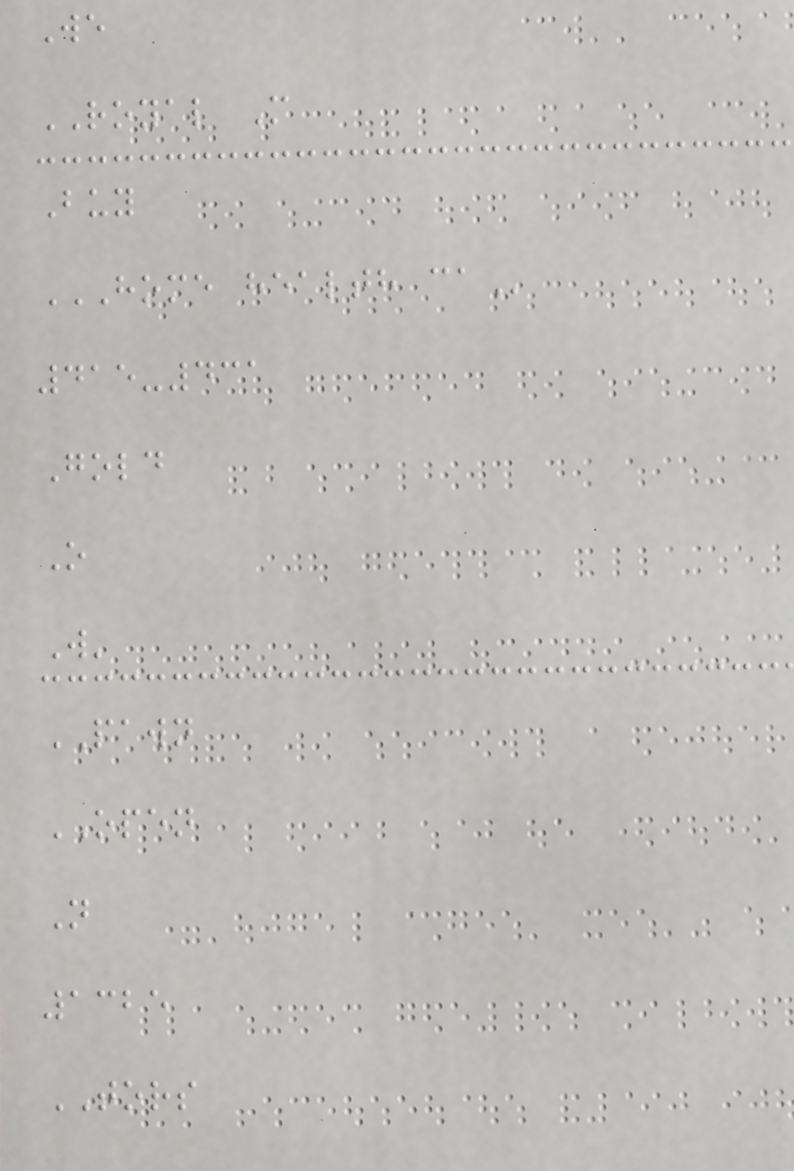We
ROYAL M
Buy
HOME HEALTH CA
415-431
Gold
O
W'
PAWN
OPEN
N
1325
TORS
